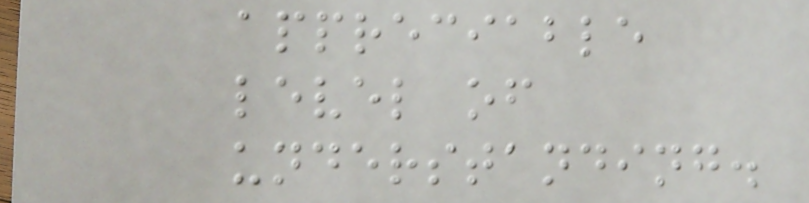appreciable
level of
understanding.
